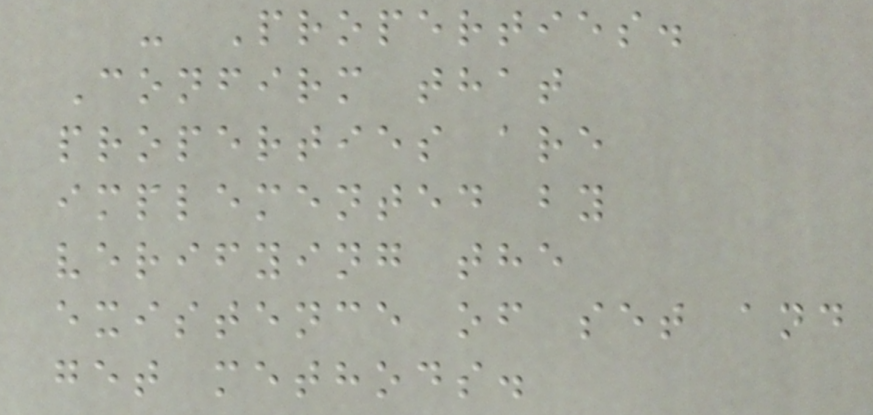- Properties.
Confirm that
properties are
implemented by
verifying the
existence of set and
get methods.
